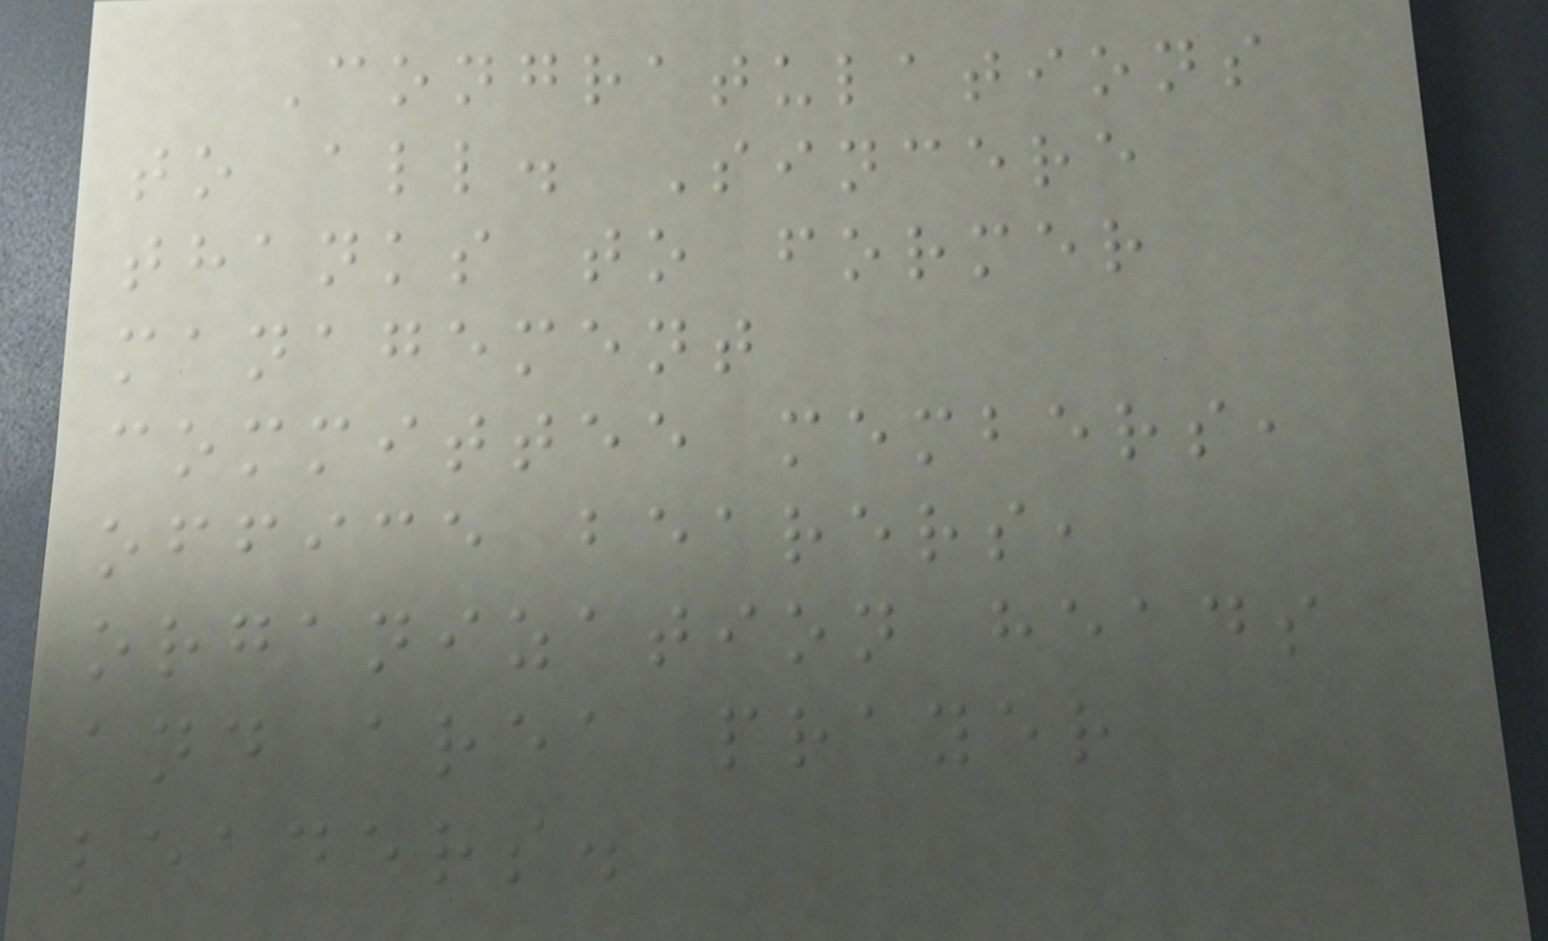Congratulations
to all. Sincere
thanks to former
management
committee members,
office bearers,
organization heads
and area prayer
leaders.
